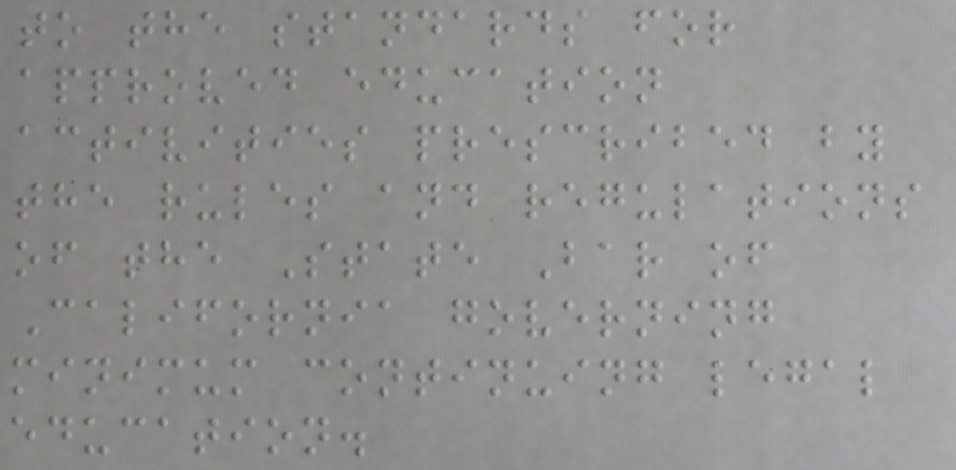to the standards for
approved education
activities prescribed by
the rules and regulations
of the State Bar of
California governing
minimum continuing legal
education.
